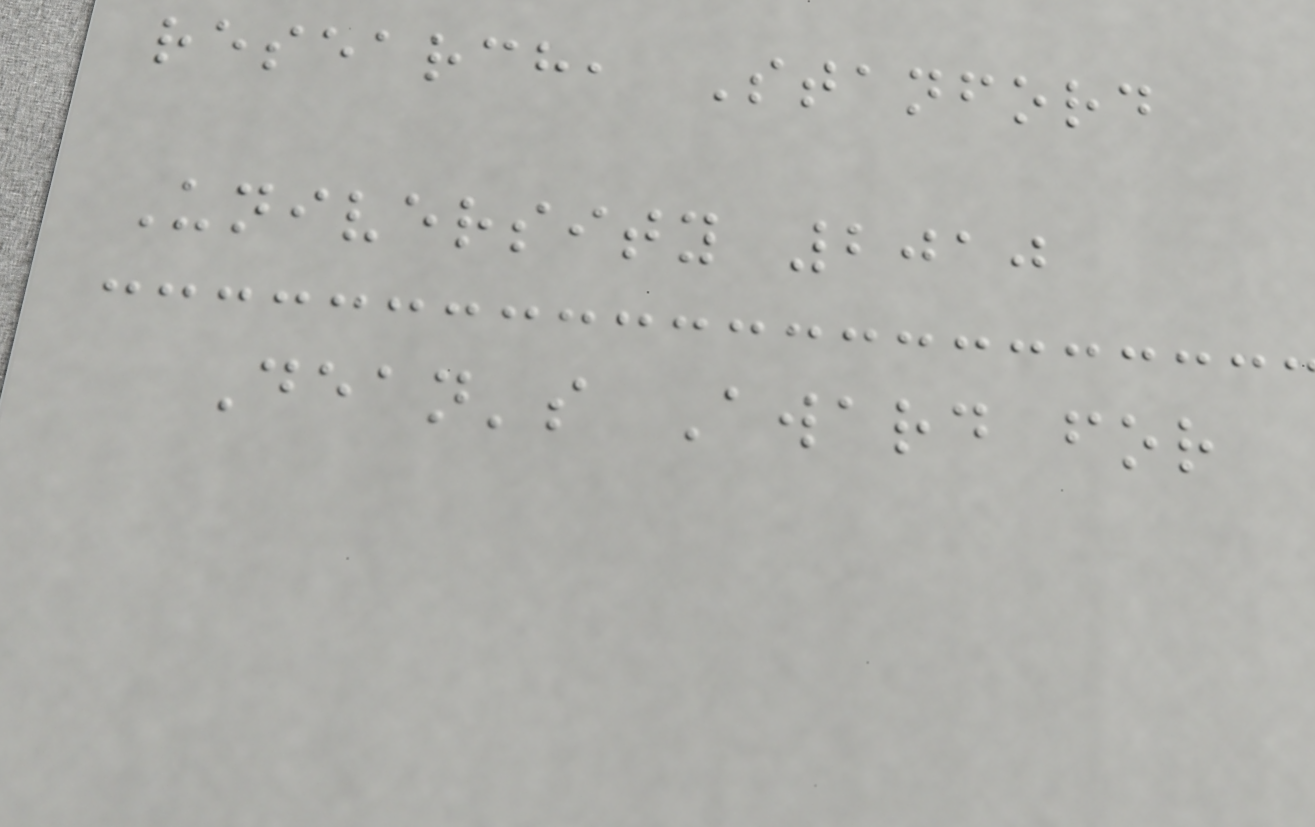research, Stanford
University 2010
Dean's Award for
